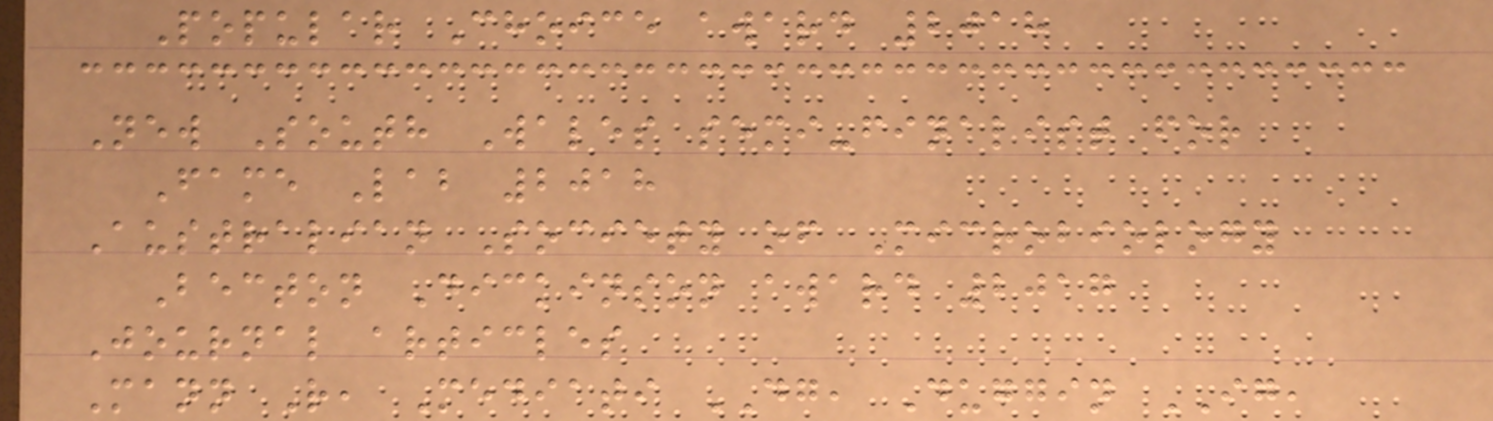Popular Choice award 2018
New South Wales semi-finalist for
Fame Lab 2018
Australian Society of Microbiology
Becton Dickinson award 2017
Journal articles
Mann R, Mediati DG, Duggin IG,
